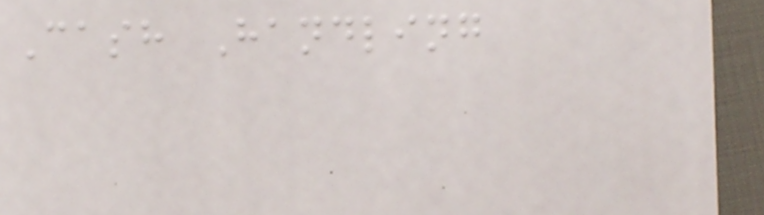Cash Handling
